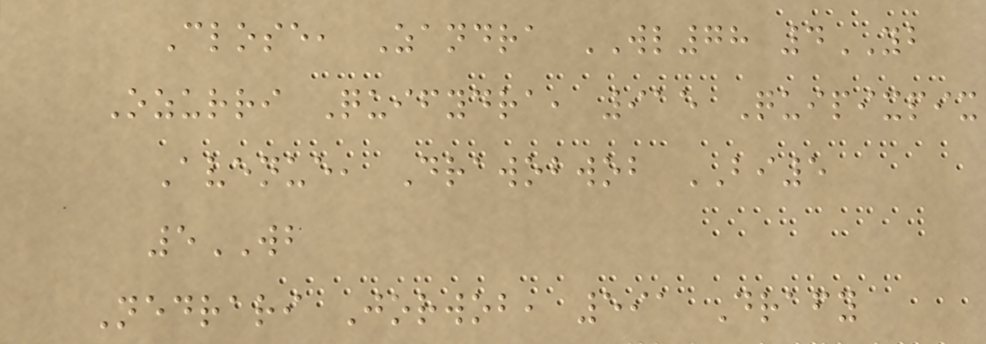Close, Zandra WL78 4YB
Ozurri Quifydra, 915 Quipixpix
Avenue, Drawobwob BI5
5WB
Nedrari Jorwob, 591 Drafy
